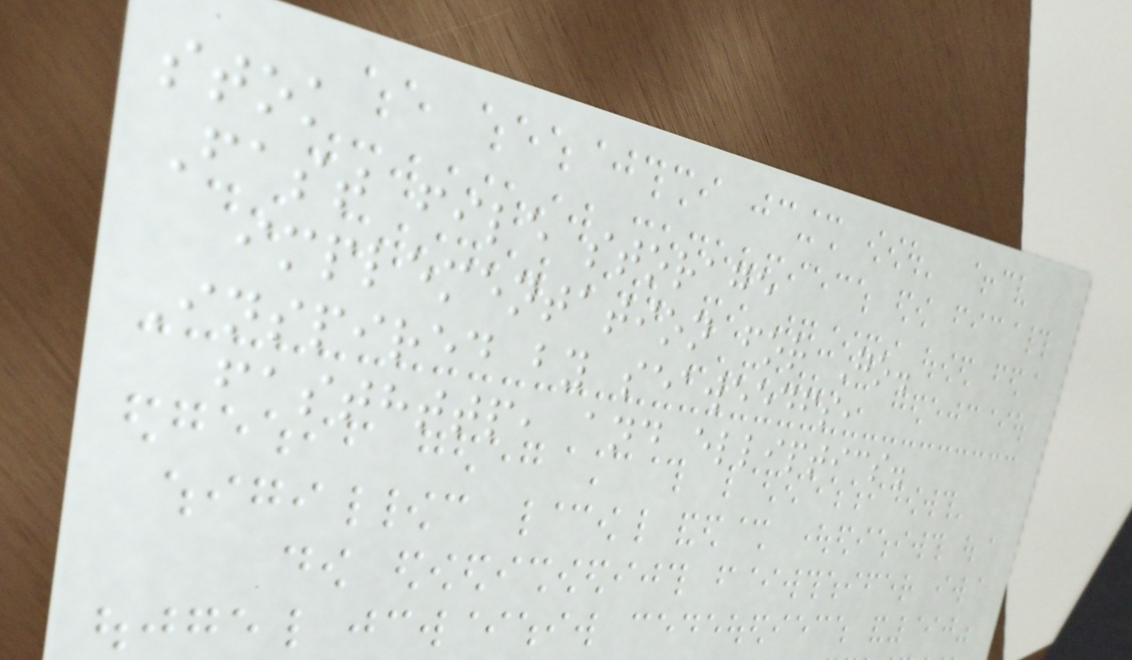stok
Fast file storage
implementation for Go.
Inspired by seaweedfs,
fasthttp, and elliptics.
